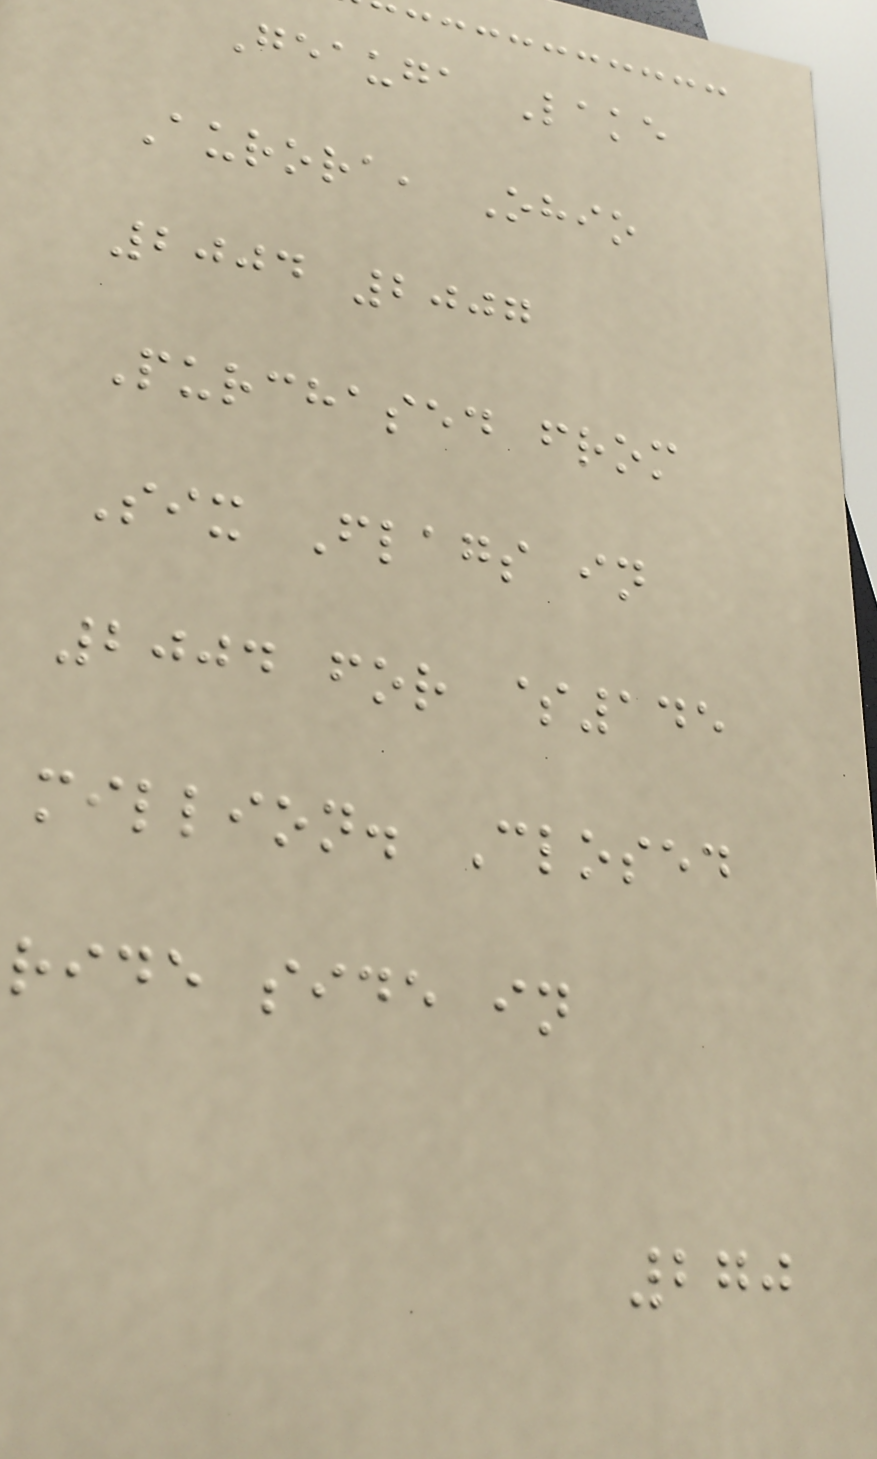Geauga Lake
Aurora, Ohio
2004 2007
Purchased from
Six Flags in
2004 for $145
million. Closed
ride side in
270
